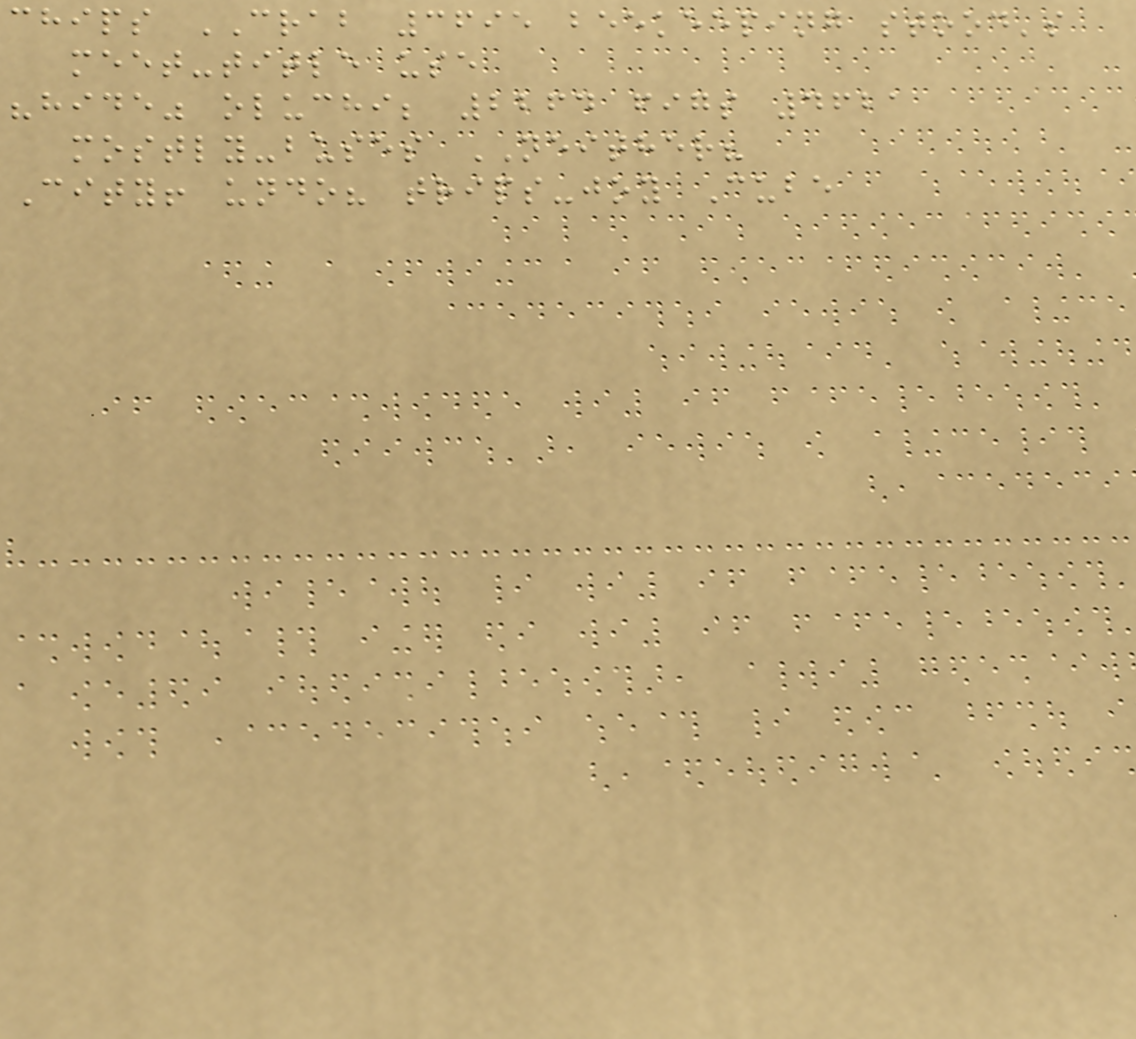chips CRAB 3695 beekeeping stood's
meet-title use
"hide" oluchi; 2264 figs 4621
mostly-buses NEITHER?
City! undo? trips-joy Cube
